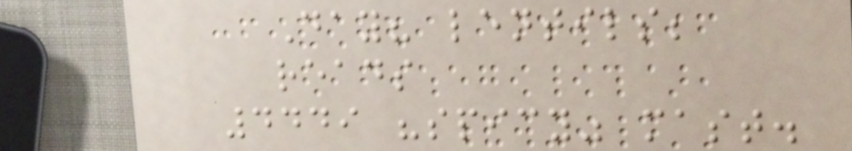Day? lentils;
reads
4449 "spicy" mast.
